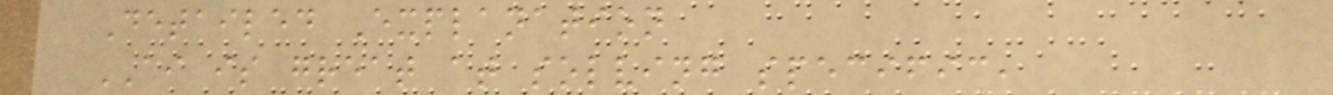Detailed Explanation
AI is great at solving specific,
